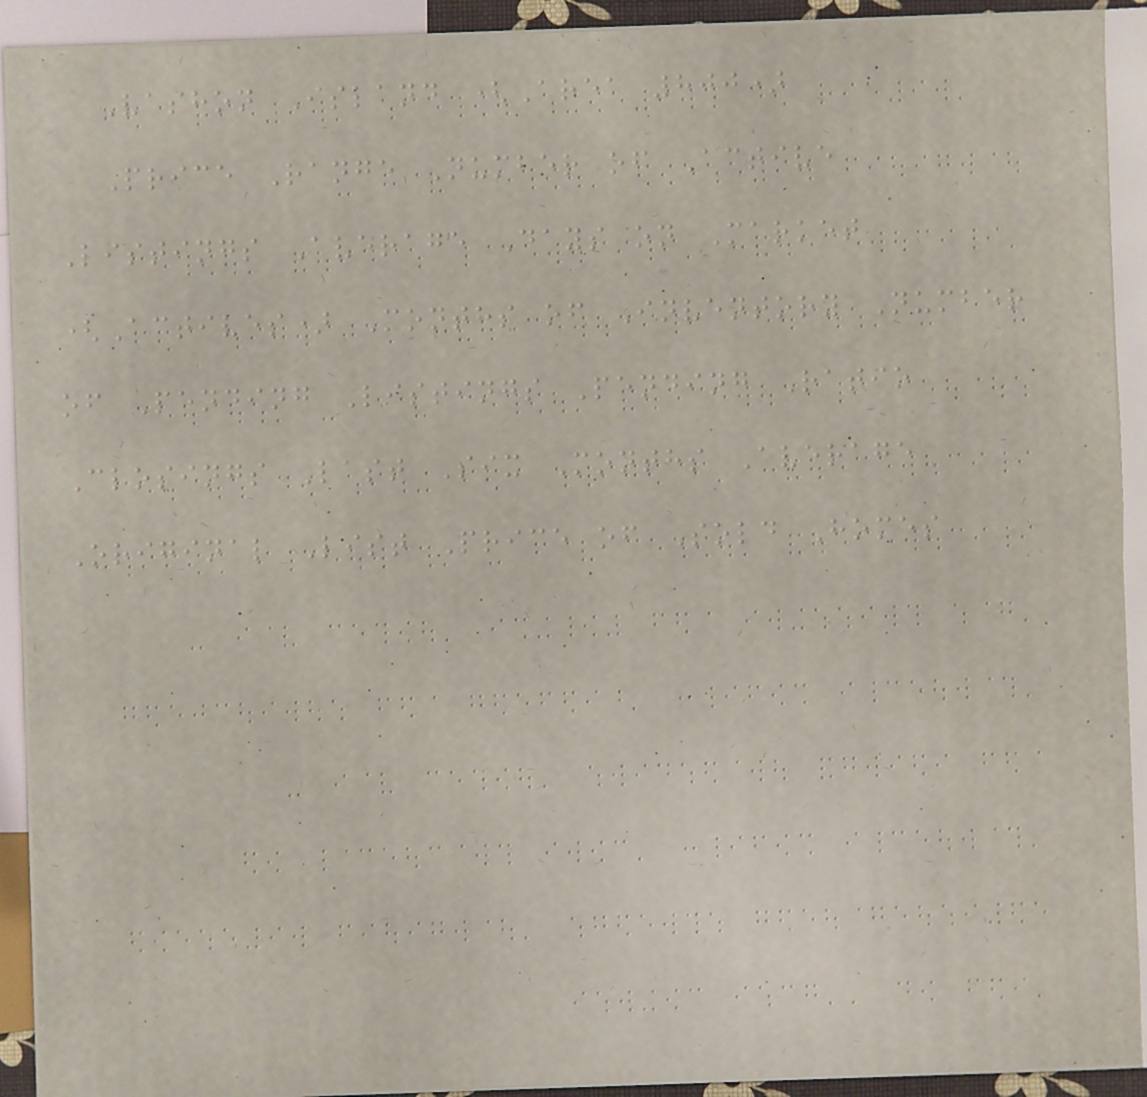Vashon Island (Area 800)
Price Range Number of Active
Listings Average Days on Market
(Actives) Months of Inventory Number
of Pending Listings Pending Ratio
Closings Last Six Months Average
Original List Price of Sold Homes
